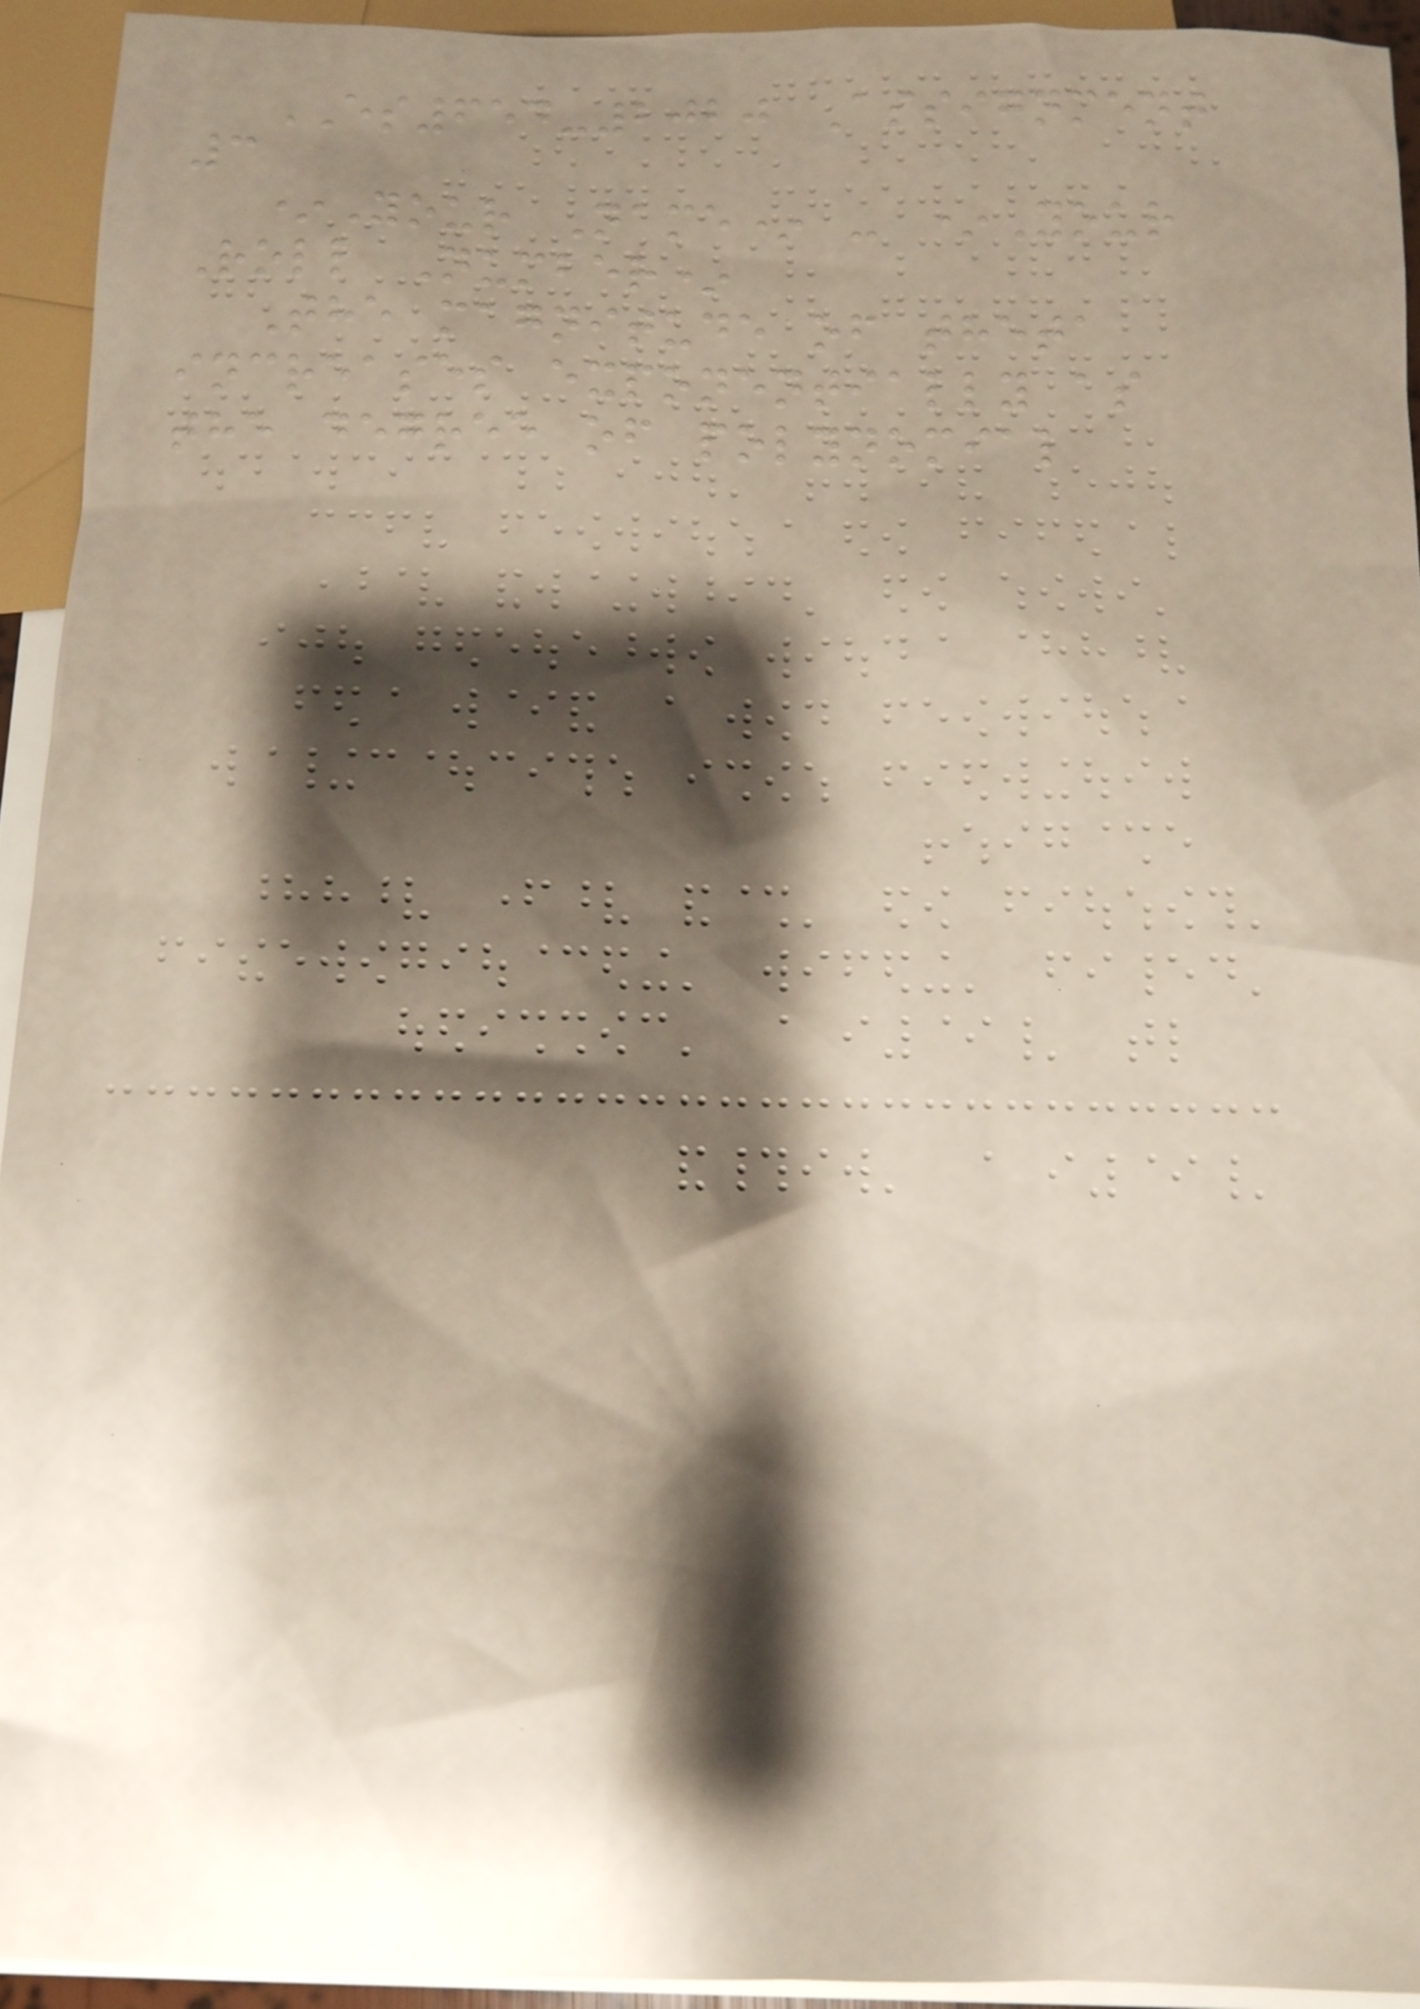ES654-2020 Assignment
3
*Your Name* - *Your
Roll Number*
The magnitude of theta
increases exponentially as
the degree of polynomial
